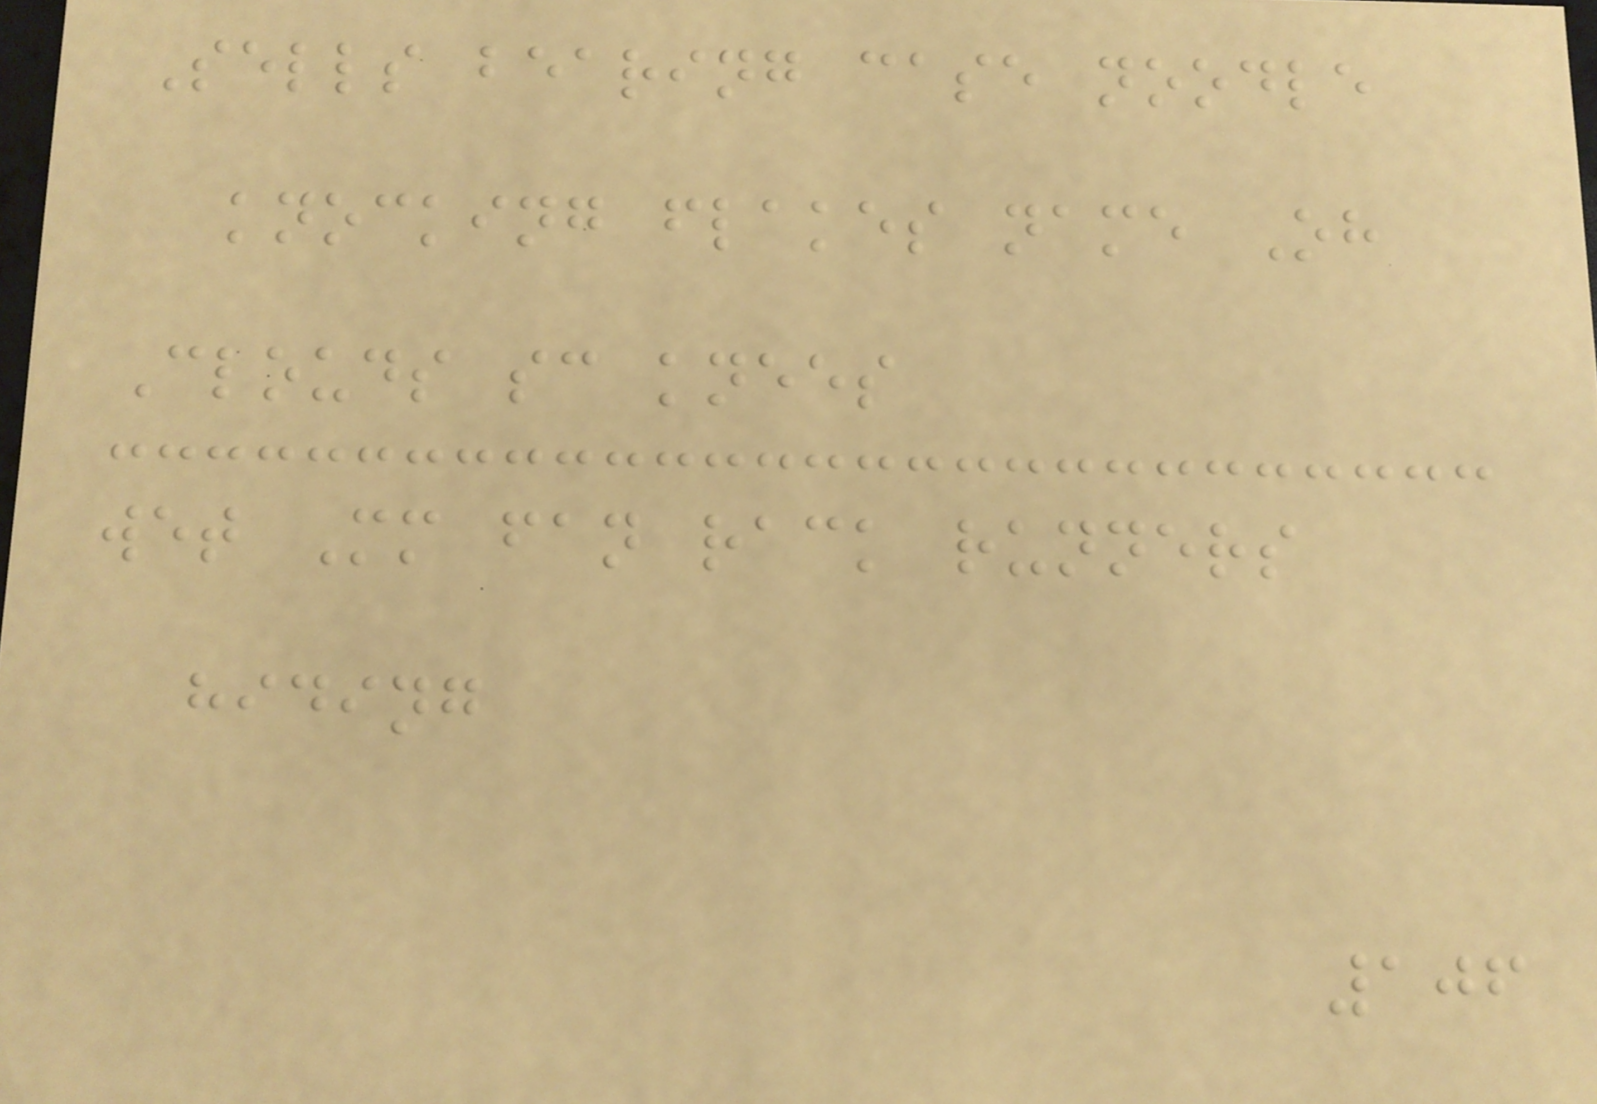Sells bearing case noodle
knocking flakes name Oh
Clouds sc knees
wet Mm fan rack runners
hiding
106
